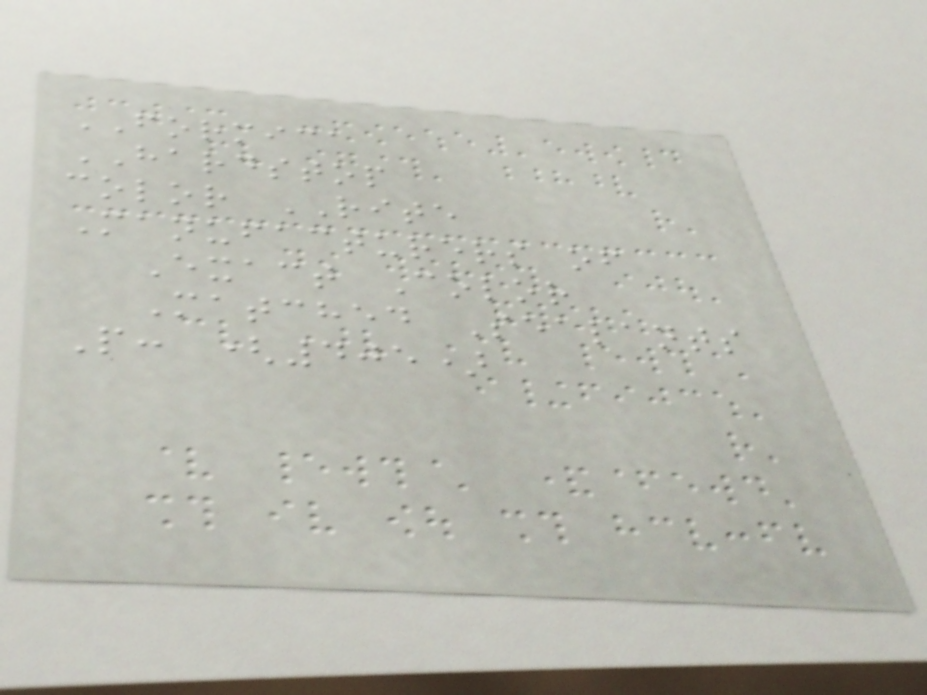FORMICA
HARDSTOP
color RITE
Manufacturers of
Exact Color
Matched Sealants
P: (405)
